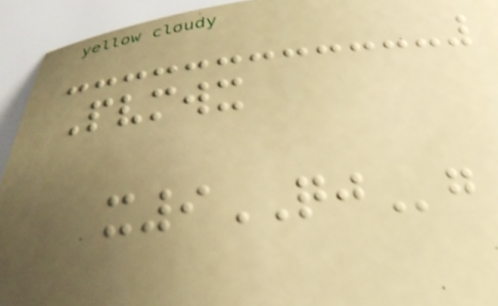Pvmwx
x9QJg
